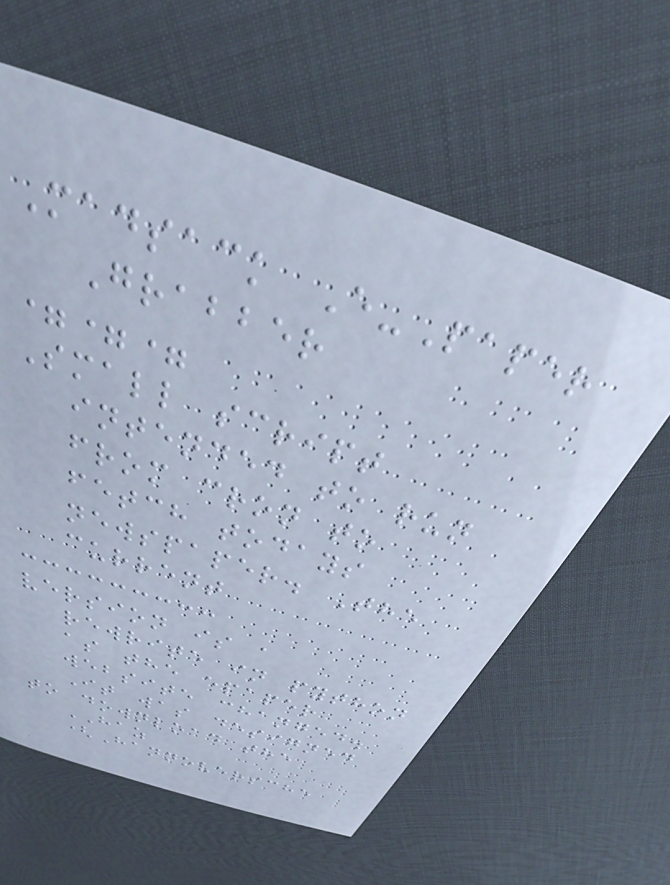Madsack E-Paper
Grabber
===
Small script
intended to run
from cron to
fetch todays
newspaper. The
current
version is a
rewrite in python
as the epaper
website changed.
It was designed
to download the
HAZ
(Hannoversche
